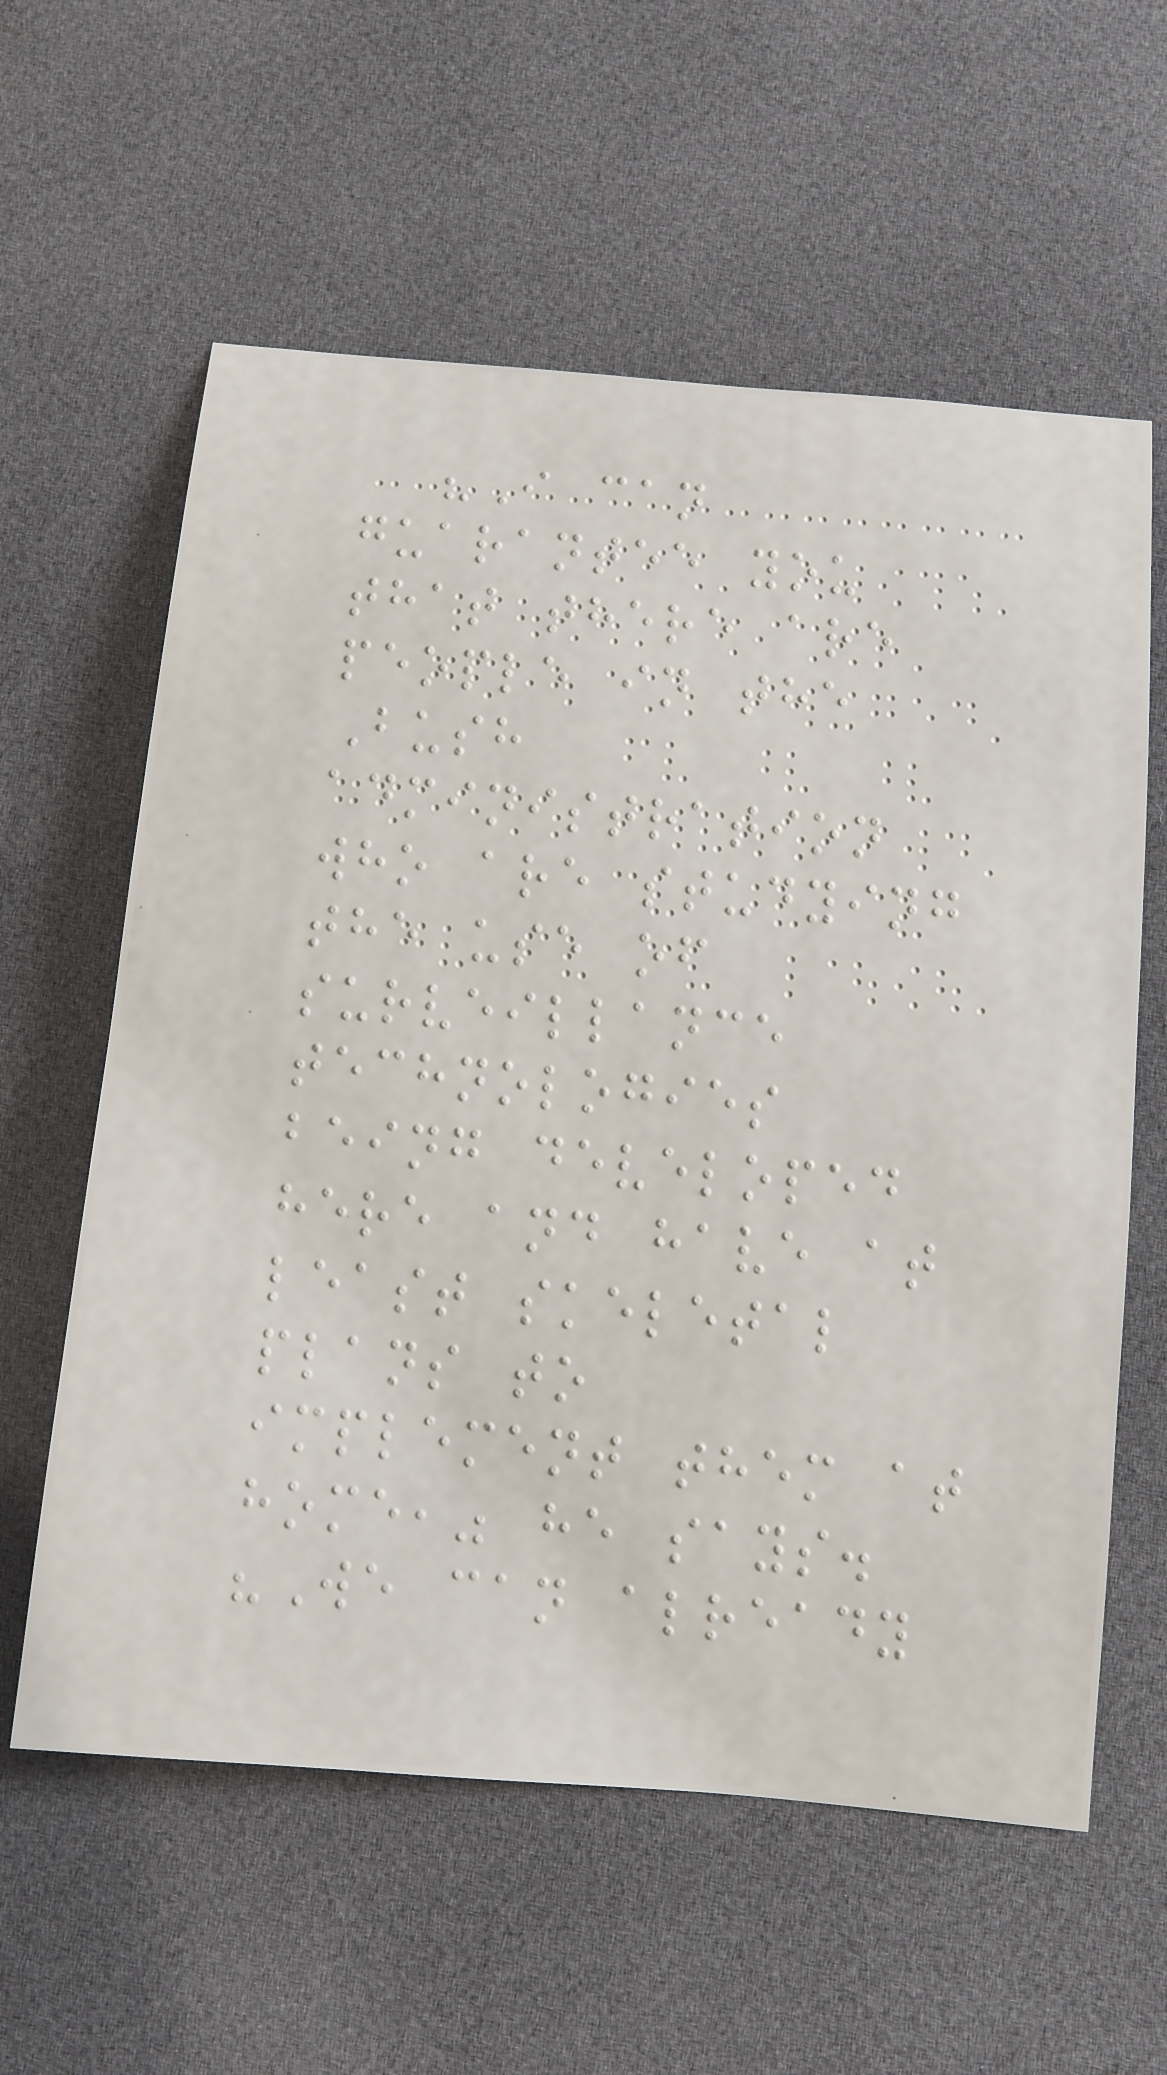"I can
guarantee you
that there are
people in the
Bush
administration
who are studying
the use of
surveillance
technologies
being developed
here and have at
least skeletal
plans to
implement them at
home," he says.
"We can already
